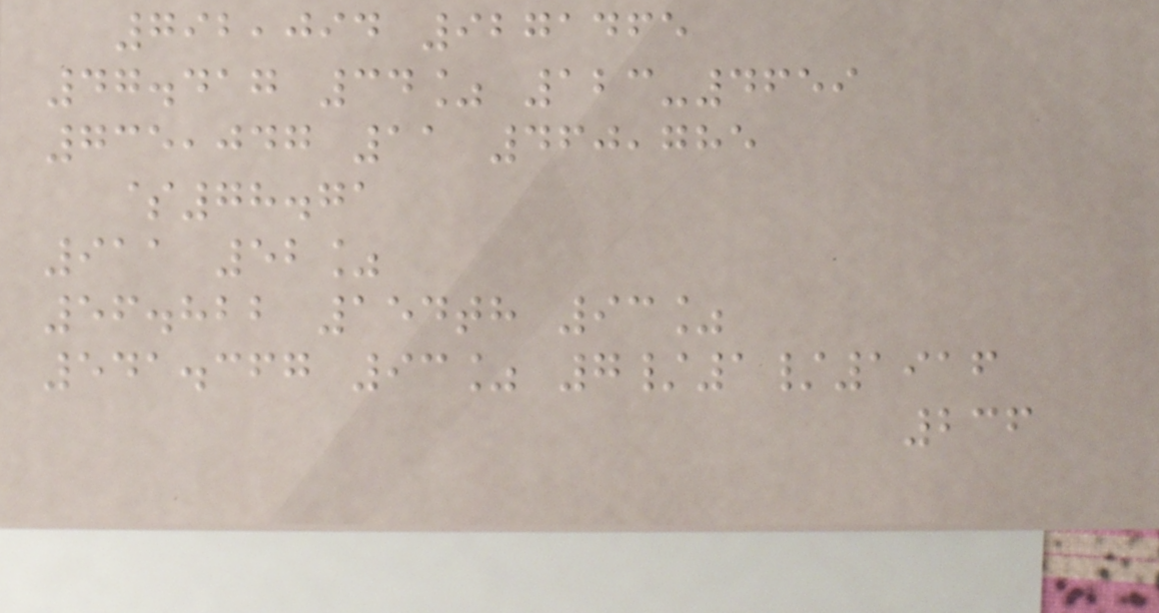792,094 9271465
47.417 34% 123-4659
735,047 11 460,785
$78.71
911 52%
56.822 154th 93%
541.367 93% 7/1/1916
236
